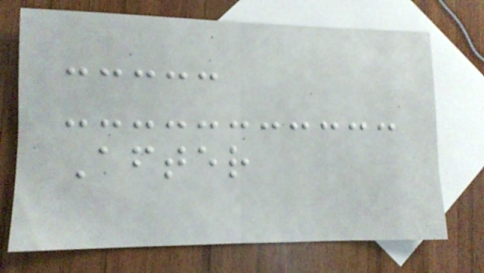After
